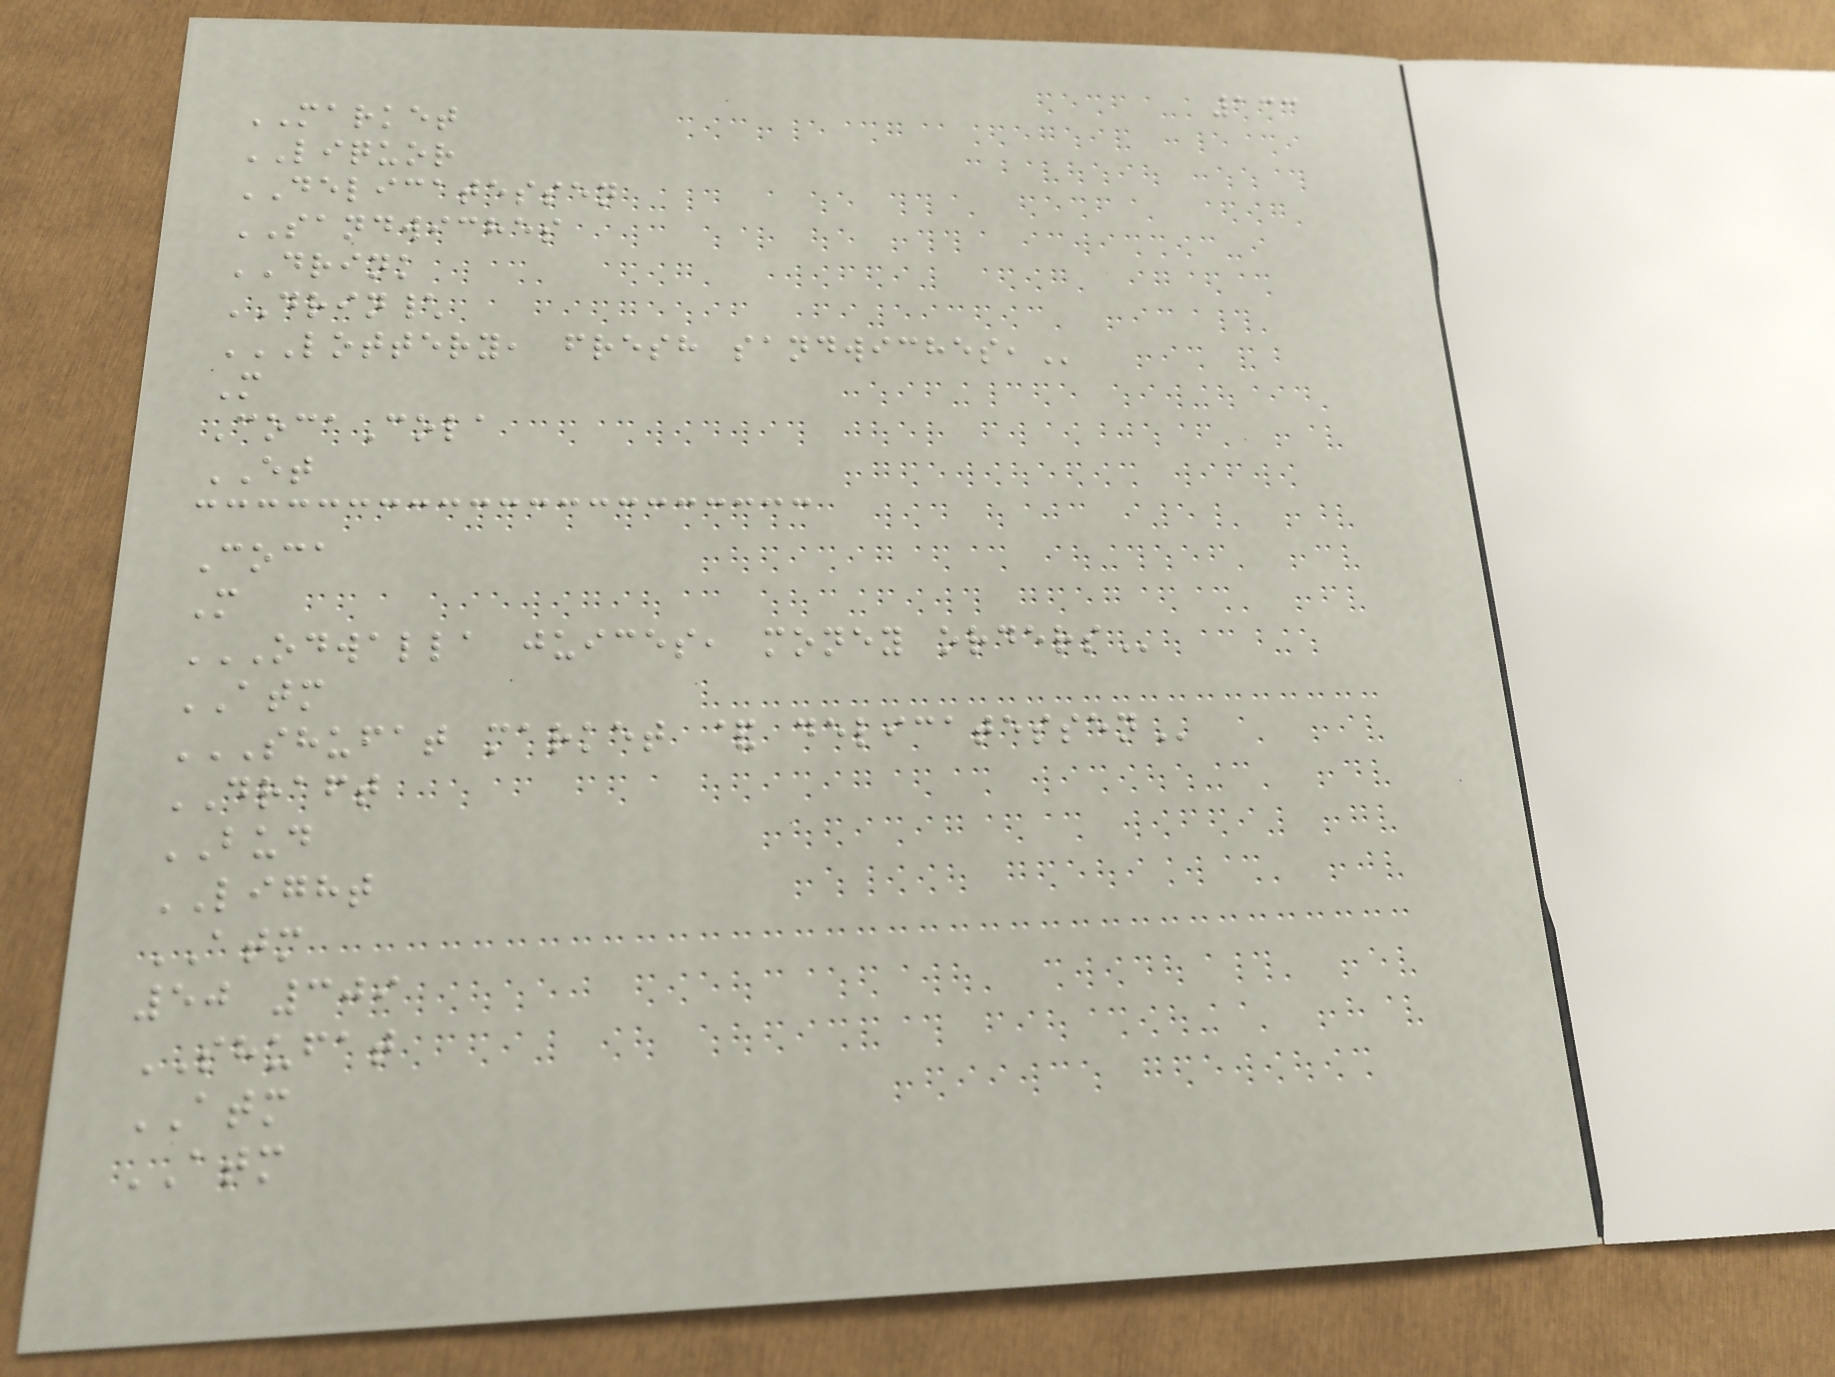133
MARKET
LIQUOR
DELICATESSEN
SANDWICHES
DRINK
DRIN\
LOTTERY, FRESH SANDWICHES,
M
CocaCola
ET
Coca
M
ODWALLA JUICES, MONEY ORDERS
ATM
SHUFAT MARKET & DELICATESSEN
DRAFT
BUD
LIGHT
ATM
50 309
SHUFAT
ATM
ATM
